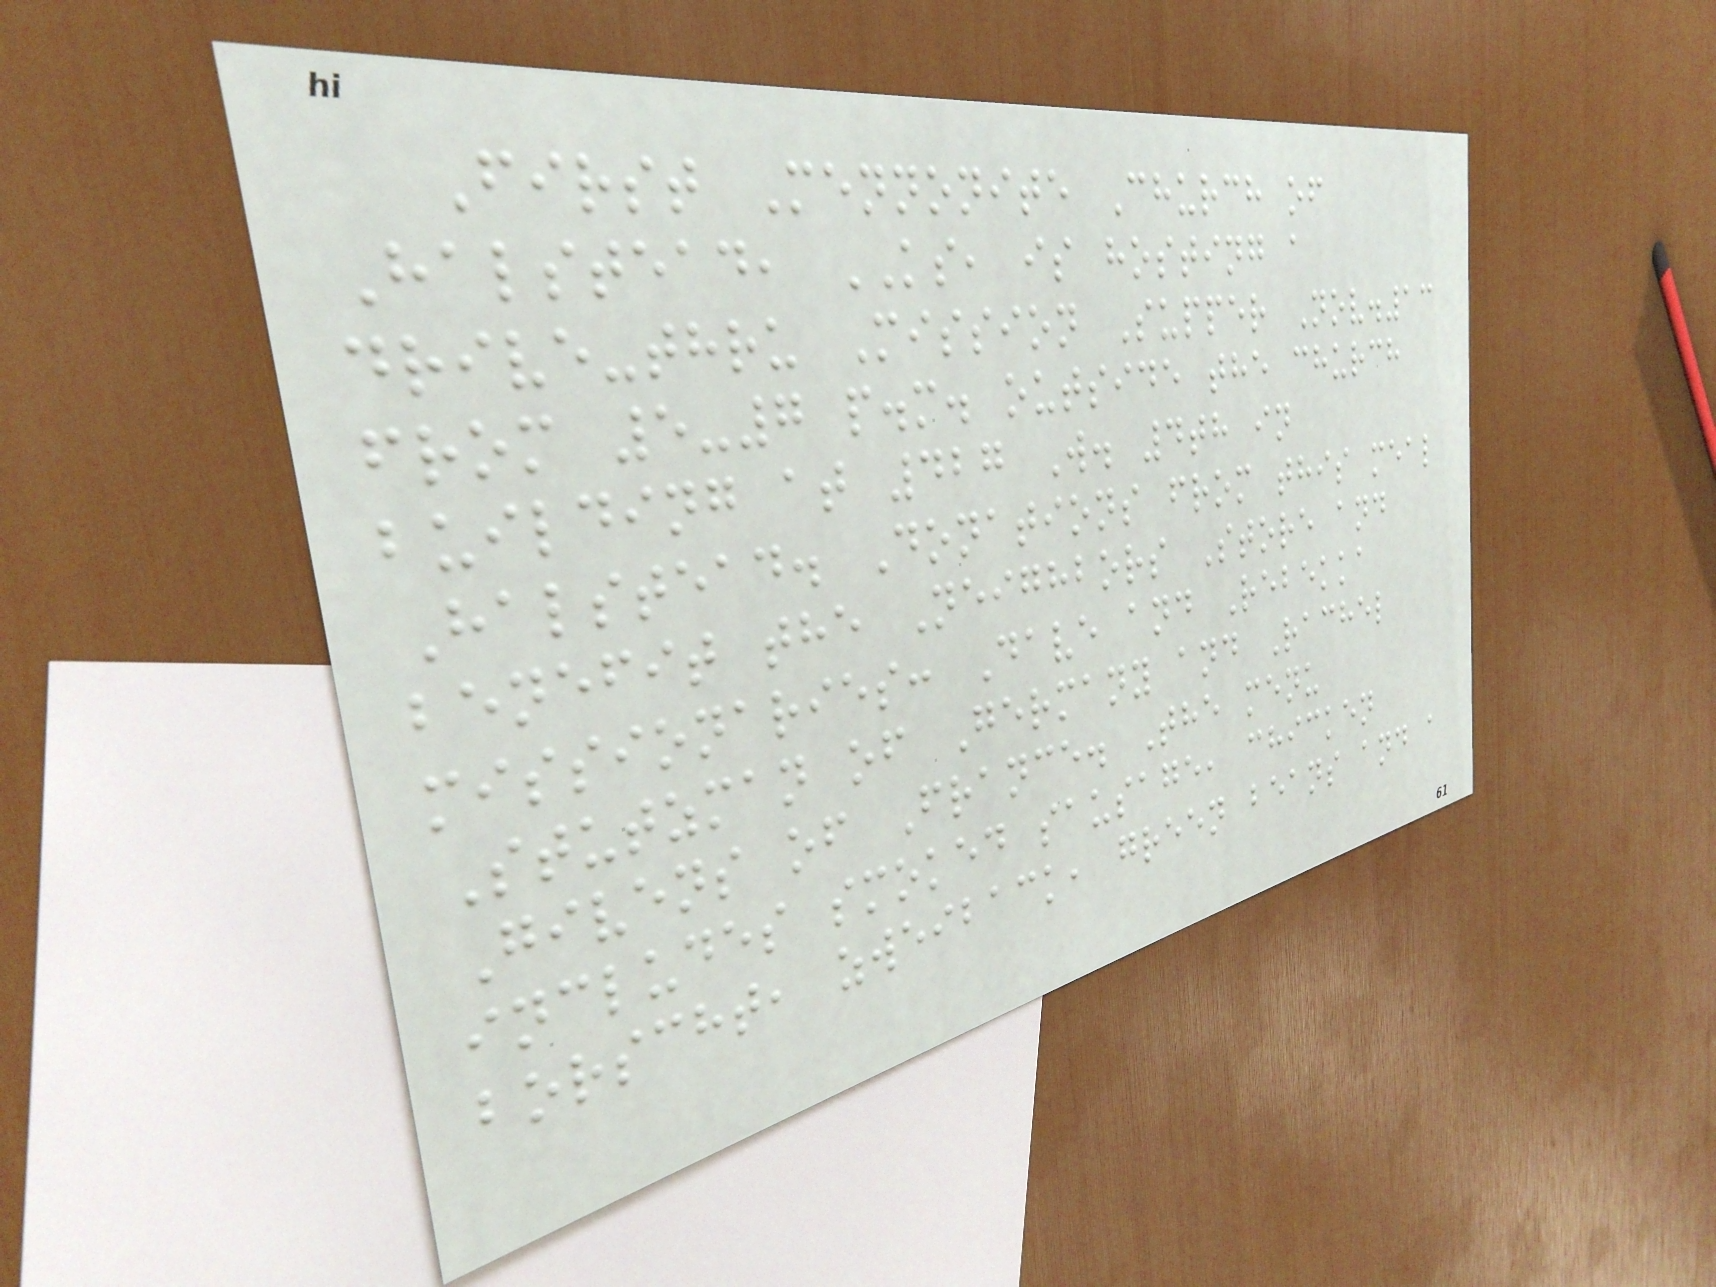First Mennonite Church of
Halstead, KS, is hosting a
drive-thru Mission Supper Nov.13
from 5-7 p.m. outside the church
building at 427 W. 4th in
Halstead. Donations from this meal
benefit the Neighbors Store and
missionaries: Dave and Rebekka
Stutzman of Germany and Rachel
Givens of France. The menu
includes smoked sausage, chicken
borscht, zweiback, green beans and a
